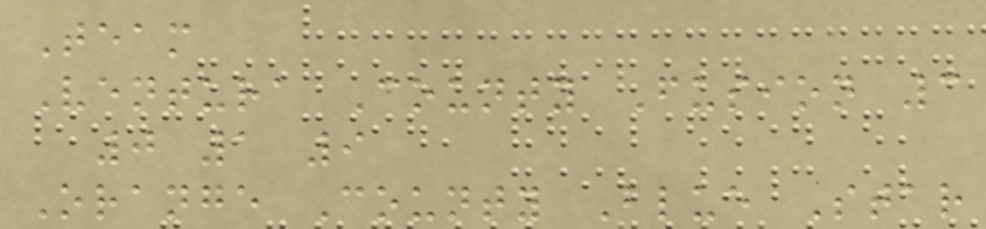Team
Ventura County Fusion 3
0 1 9
Orange County Blue Star
